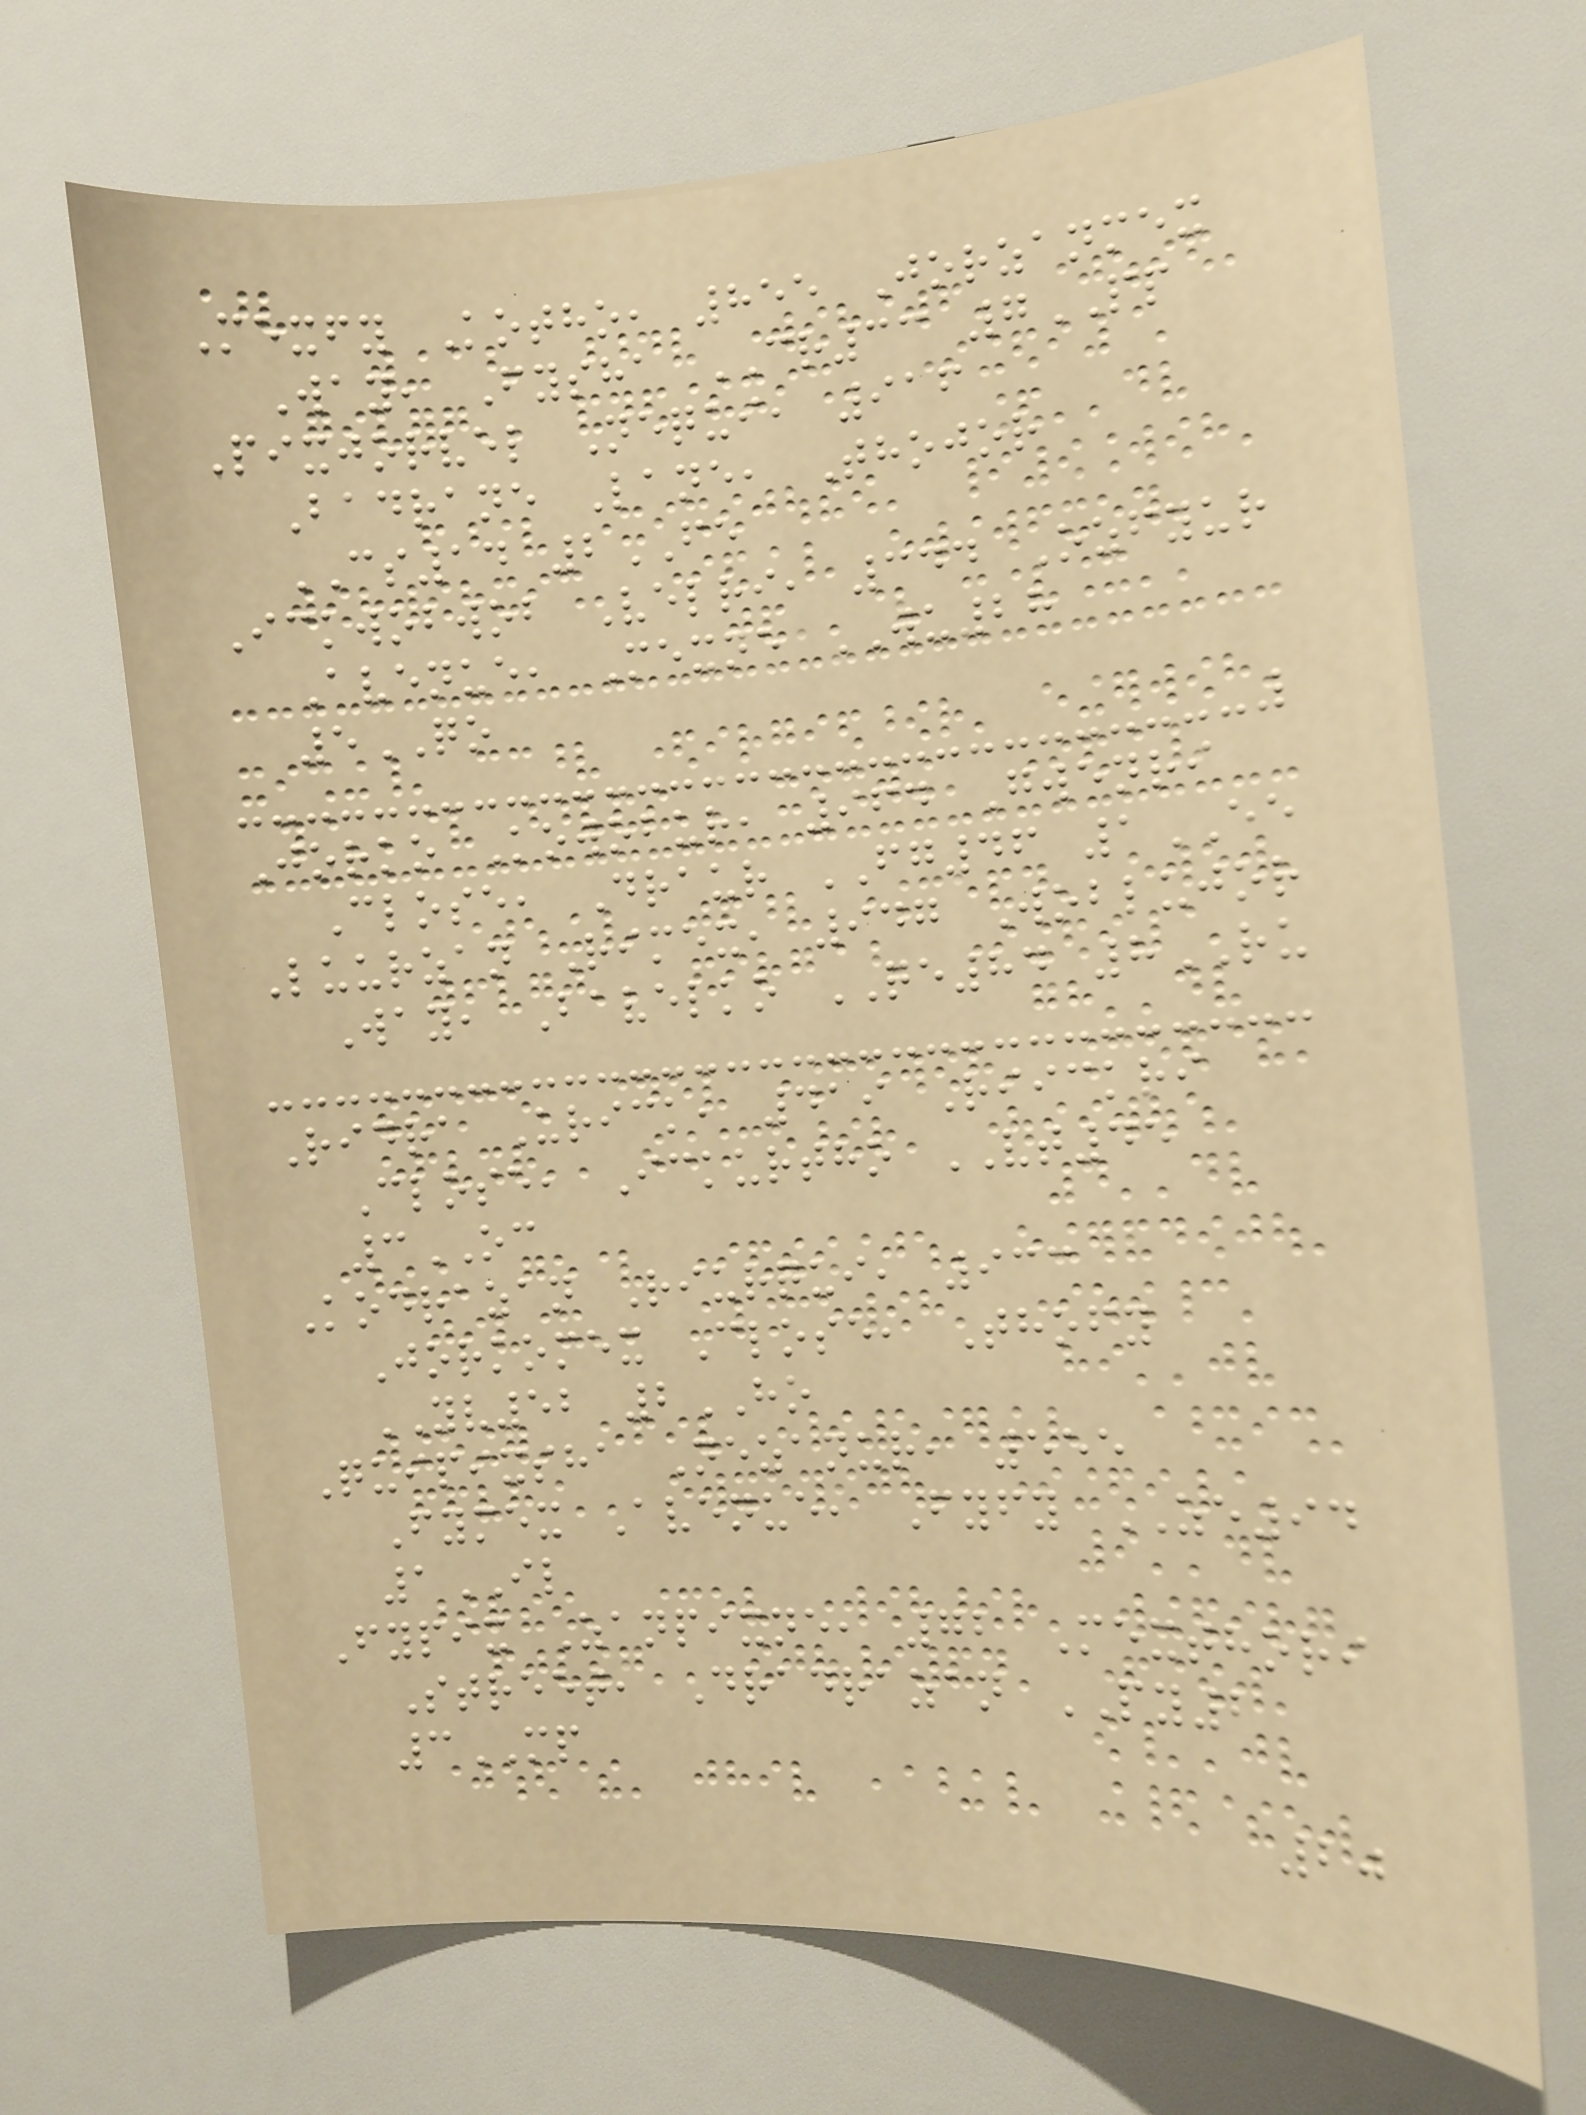Mexfy Kotho, 855 Jorzanmex
Way, Fysha CR33 7PP
Pixjorvel Nequi, 916
Badrane Lane, Thojor
CS14 2FE
Ickwobwob Velri, 344 Ozfyur
Avenue, Mexne WU28
5QO
Jorko Kowobur, 964 Gwenri
Close, Draur FG46 1EE
Luurzan Rimex, 947 Woblujor
Way, Bavelko QE84 8RU
Ridra Urick, 419 Riickri
Close, Ickurtho VT45
3OC
Kodrazan Riurqui, 933
Jorkomex Close, Thofy
YV52 2HO
Quipixsha Nezanur, 555
Fymex Avenue, Fyfy ZE94
1IL
Fypix Zanpixne, 72 Mexthori
Street, Dradrazan PY2
3MP
20
